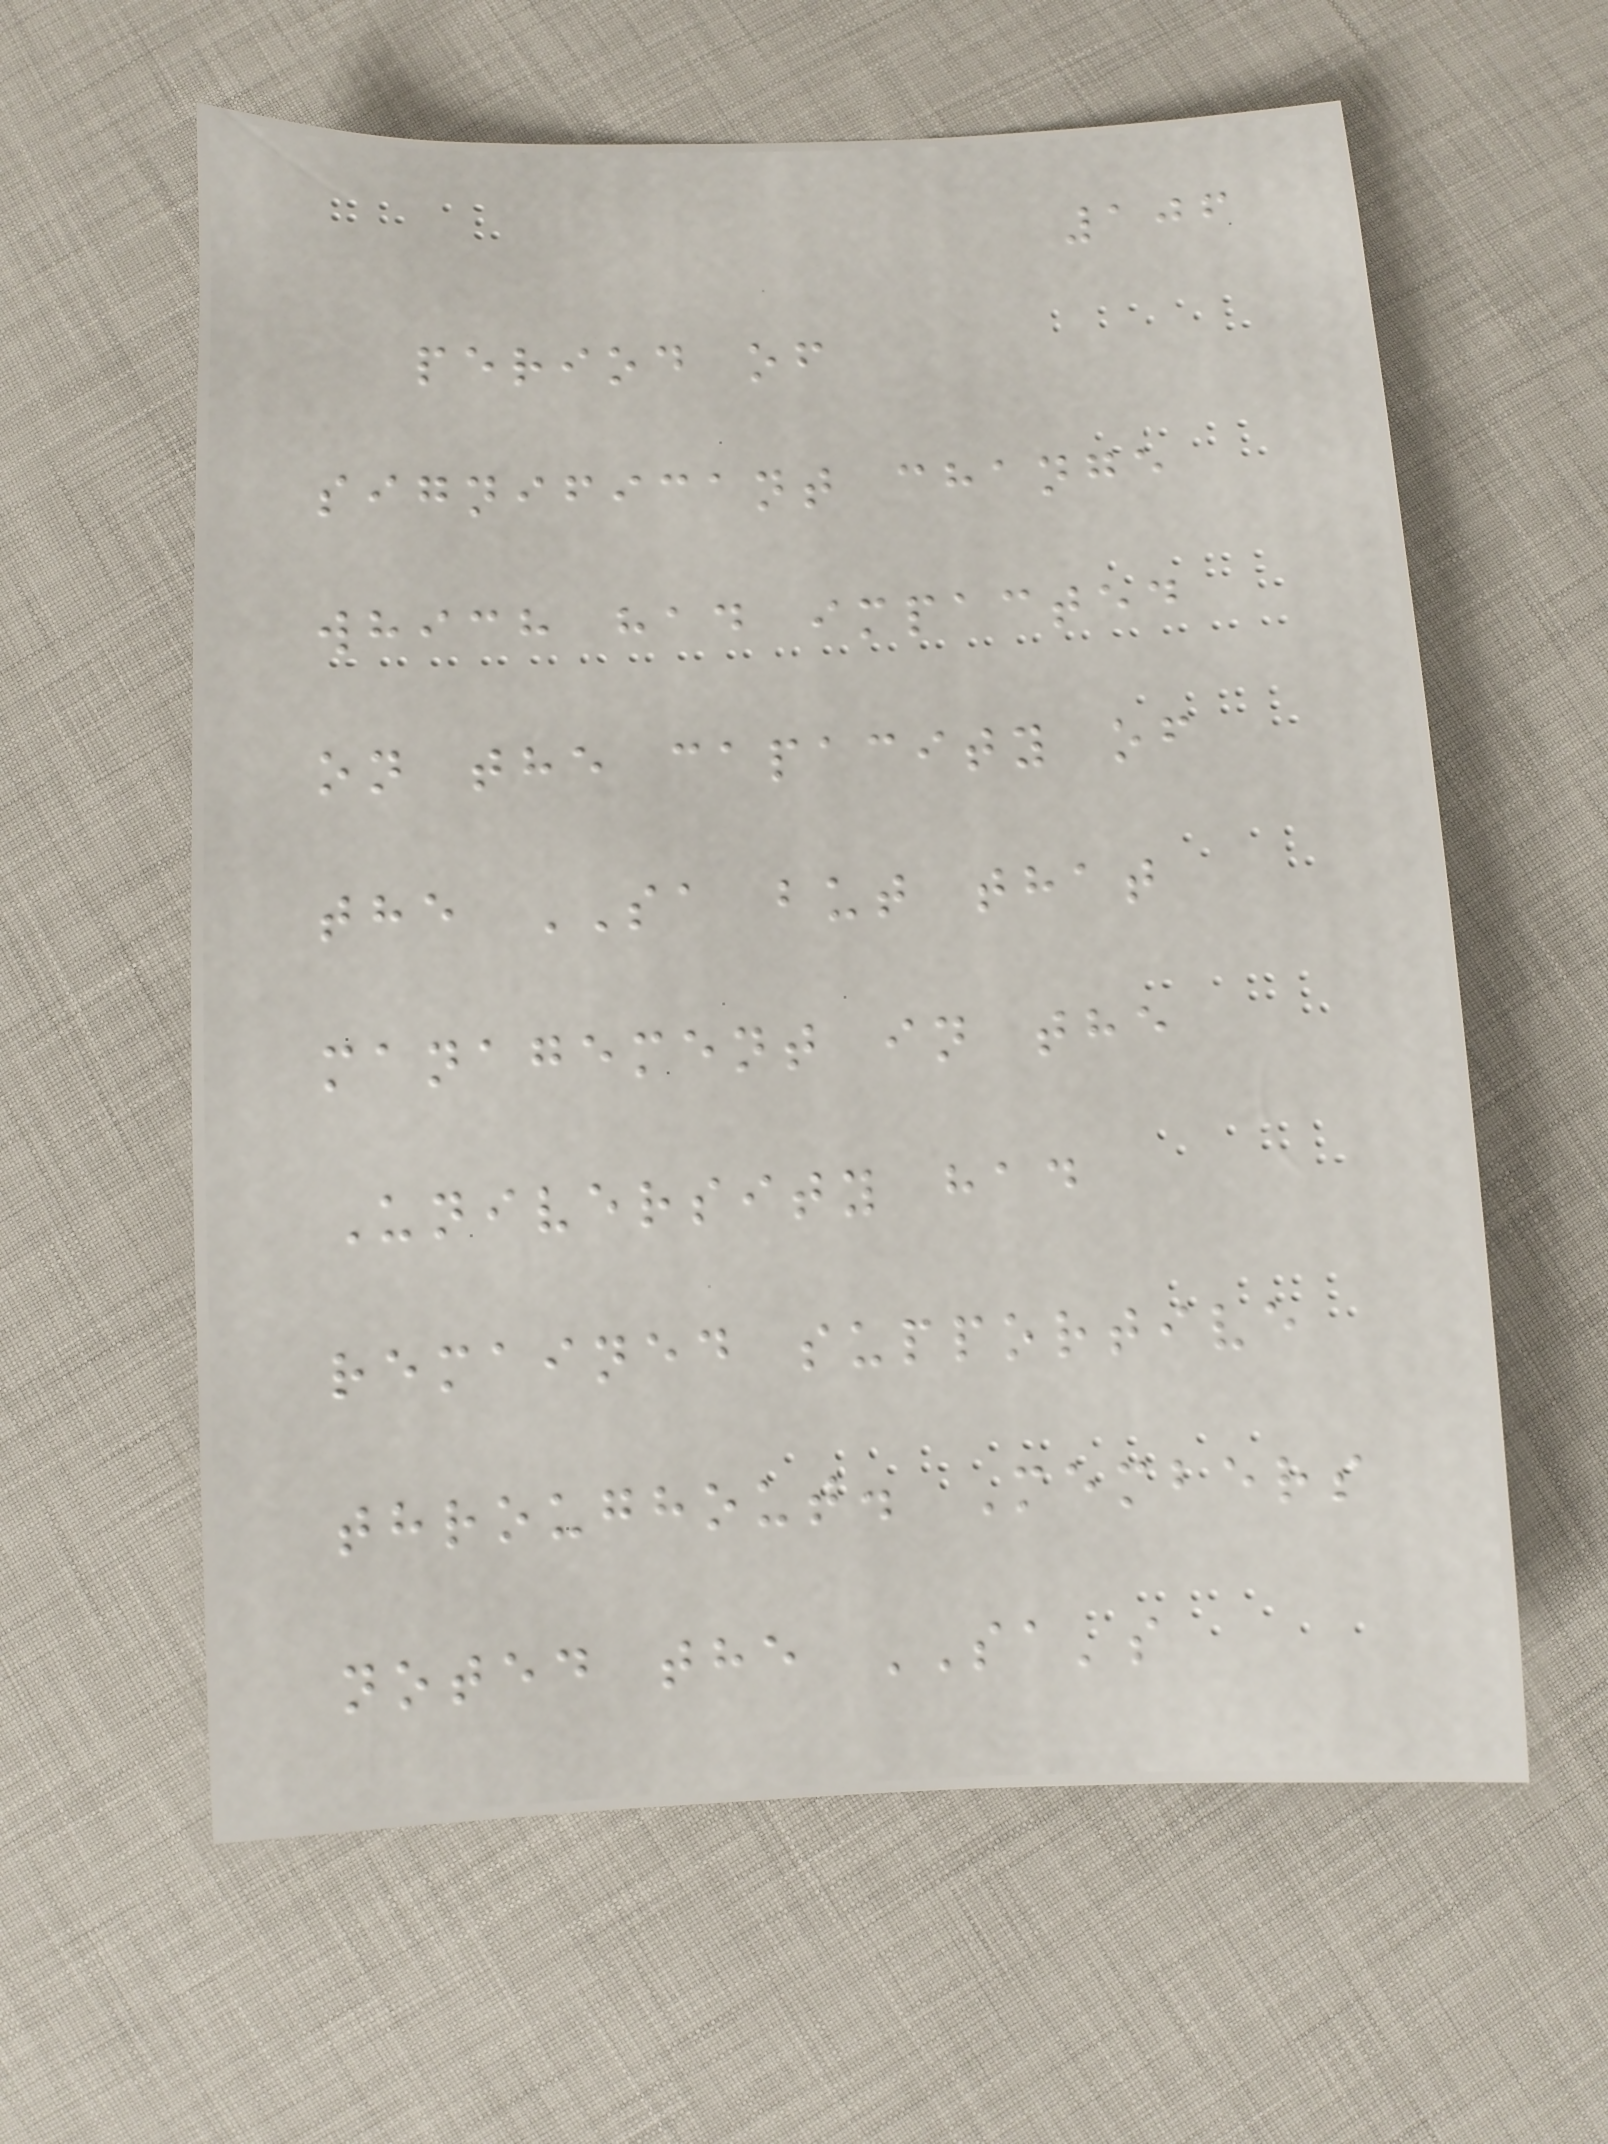106
period of
significant change
which had impacted
on the capacity of
the SA but that
management in the
University had
remained supportive
throughout. Members
noted the SA's
